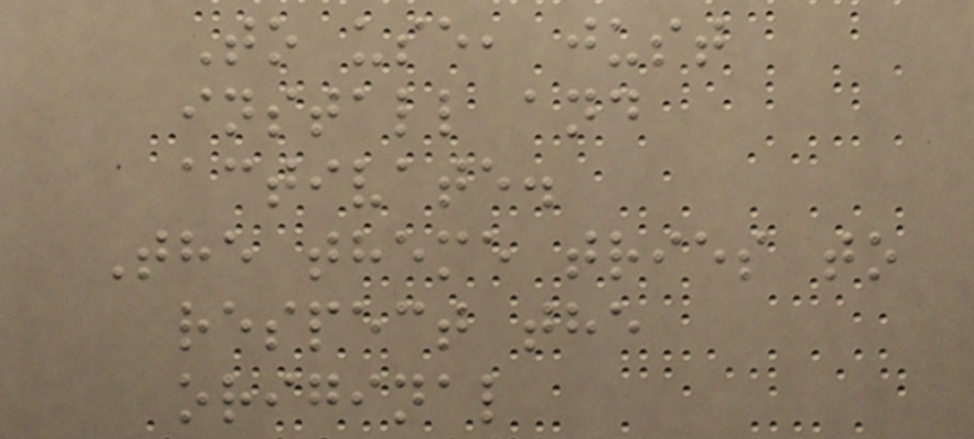To use, just
install and
activate.
The theme tries to
respect the
original
